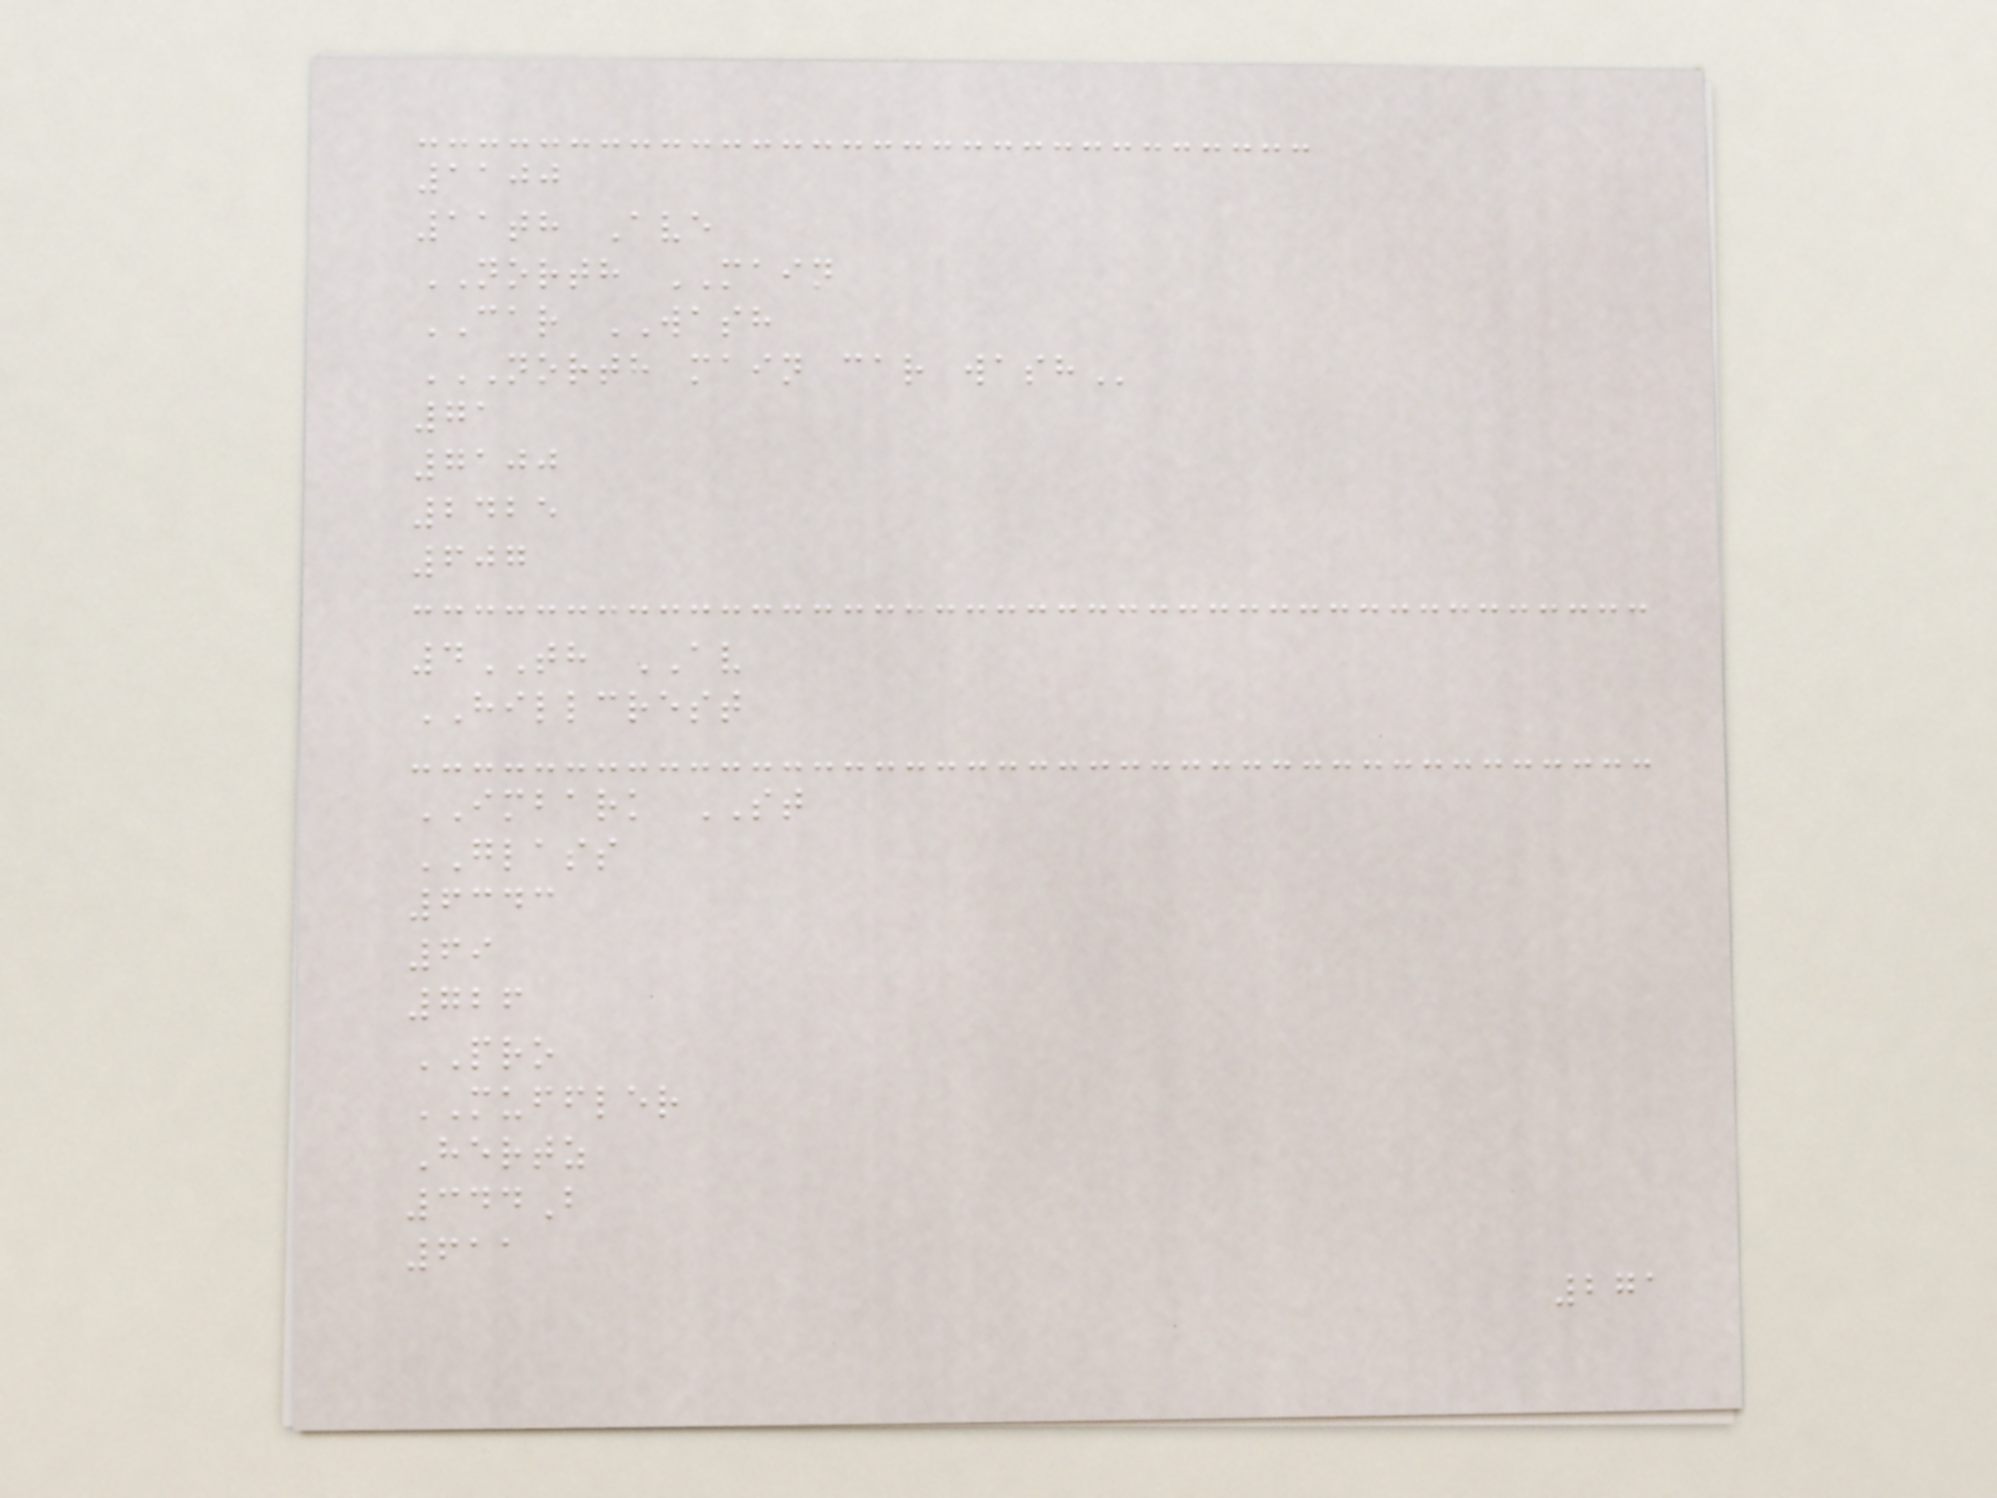1100
11th Ave
NORTH MAIN
CAR WASH
NORTH MAIN CAR WASH
71
7100
2425
607
4TH AV
HILLCREST
IMBARK ST
GLASS
6343
69
726
PRO
MUFFLER
Hertz
344B
611
271
